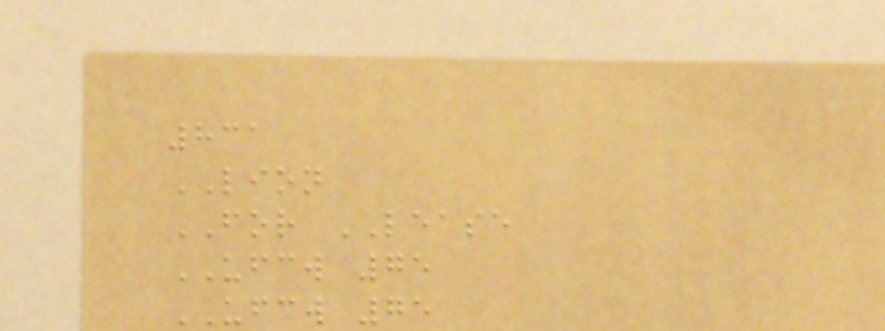831
LION
FOR LEASE
UFCW 75
UFCW 75
